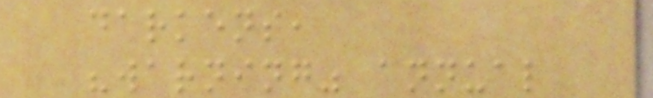darkens,
"warning" annual
